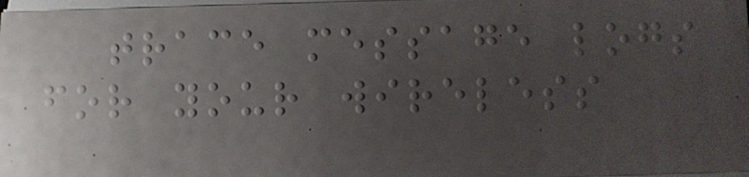trace message logs
for your wireless
